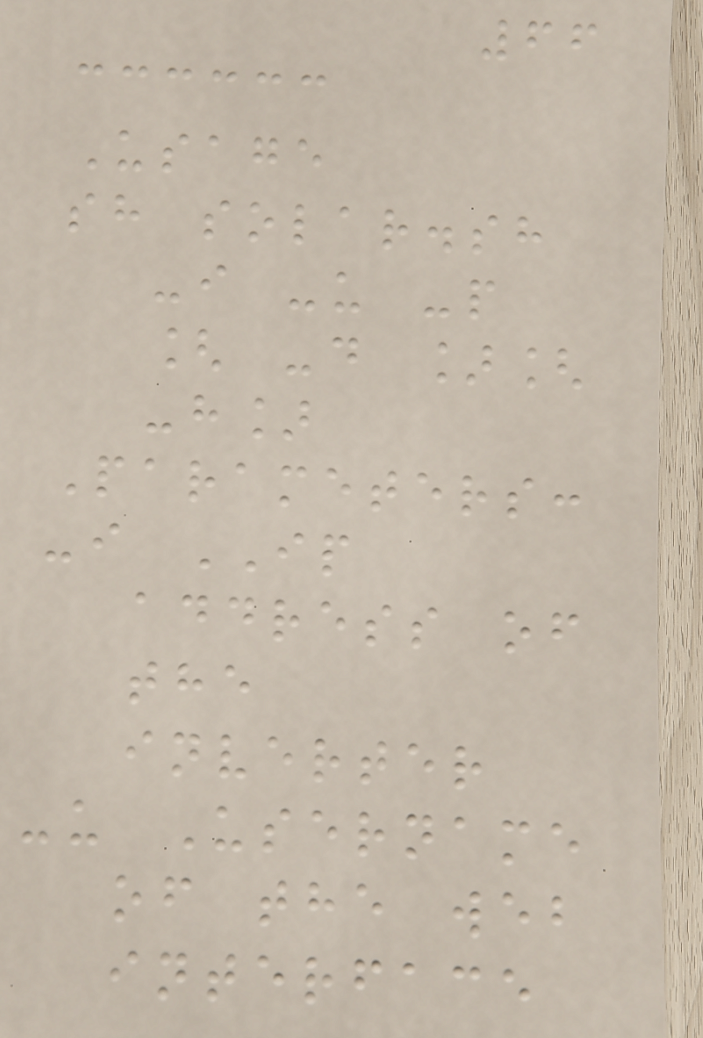66
Usage
sh solar.sh
-i -u -p
[ -d ][
-h]
Parameters:
-i IP
address of
the
inverter
-u Username
of the web
interface
